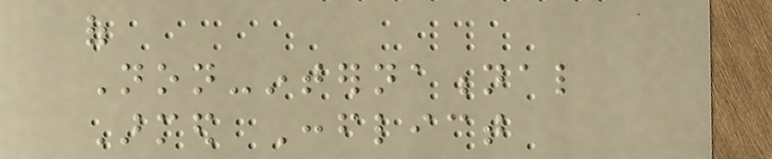of
Non-international
Armed Conflict
